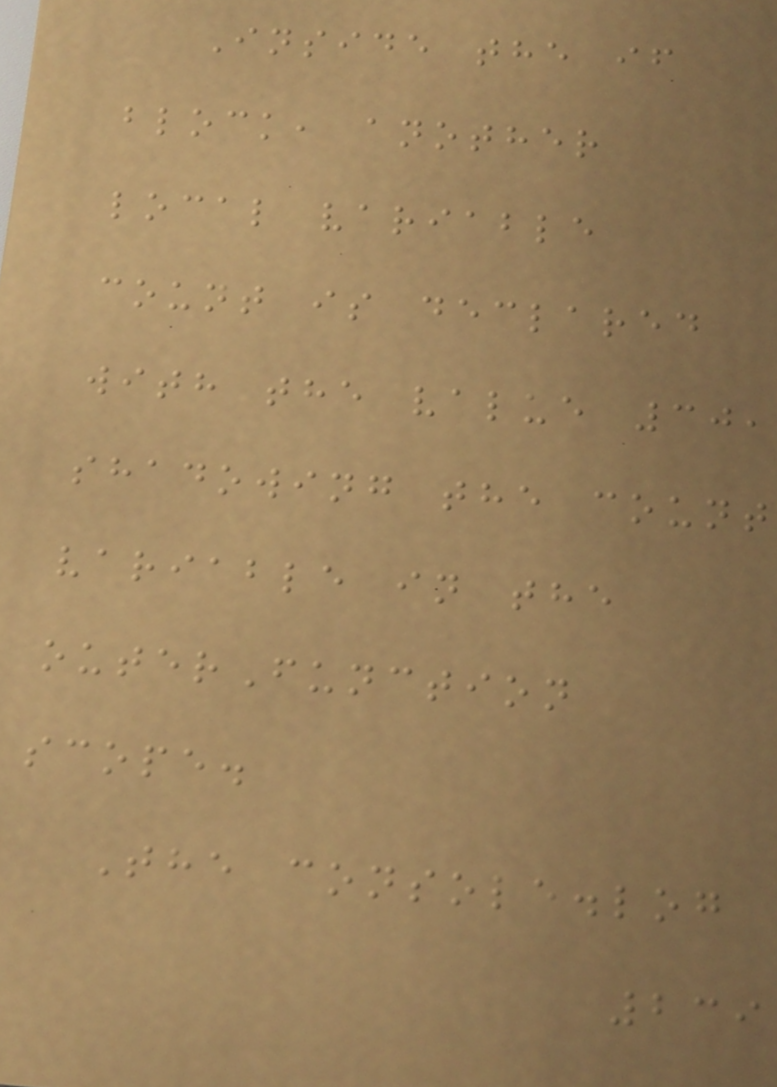Inside the if
block, another
local variable
count is declared
with the value 30,
shadowing the count
variable in the
outerFunction
scope.
The console.log
239
